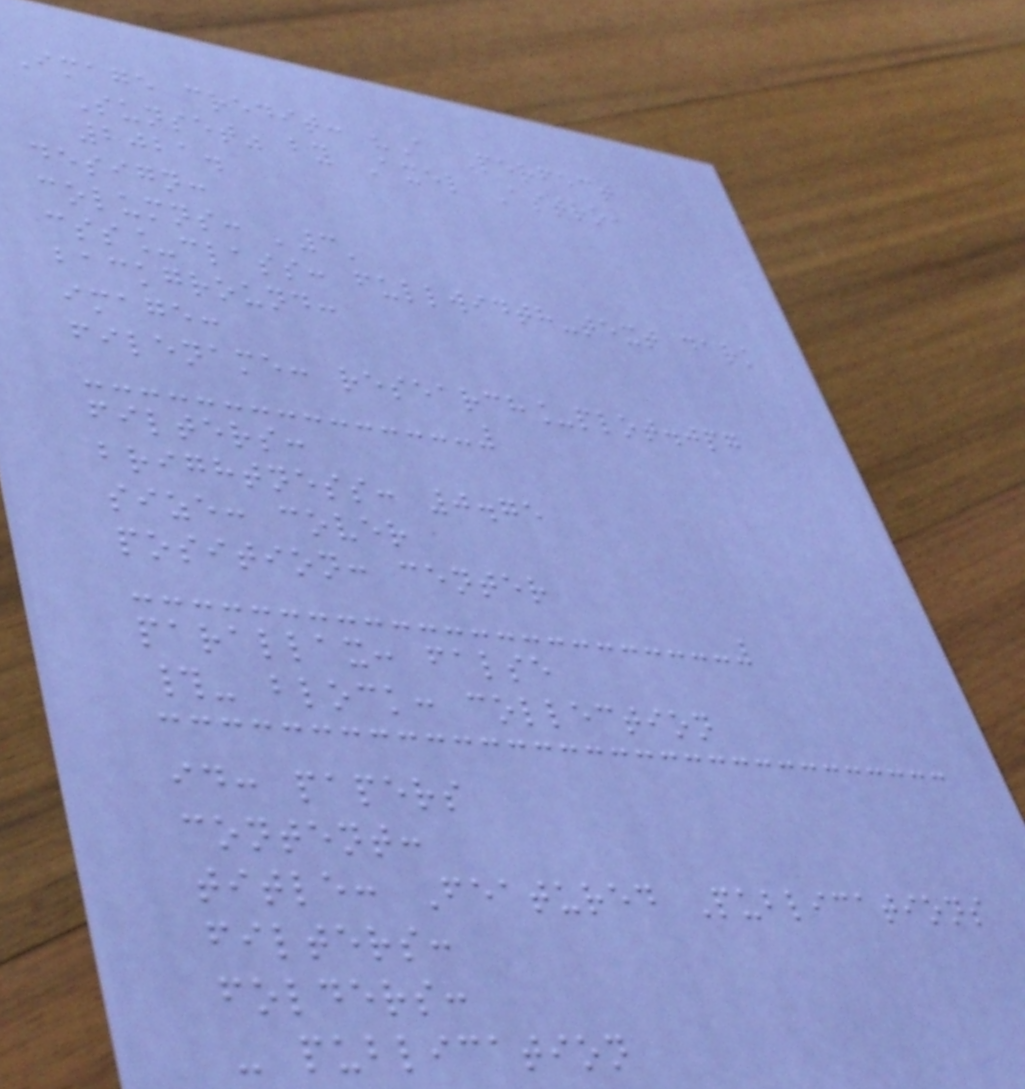Image credit: "A Perfect
Sunset" by Axel Astro,
2021.
design:
columns: '3'
css_class: fullwidth-text dark
background:
image:
filename: research_plot.jpg
filters:
brightness: 0.75
size: cover
position: center
parallax: false
#- block: collection
id: papers
content:
title: Featured Publications
filters:
folders:
- publication
